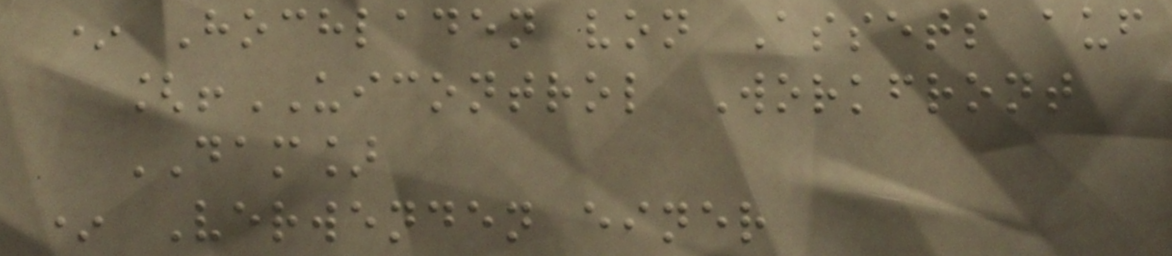* Hochladen von Assets auf
[!UICONTROL Workfront
DAM]
* Verwenden einer
